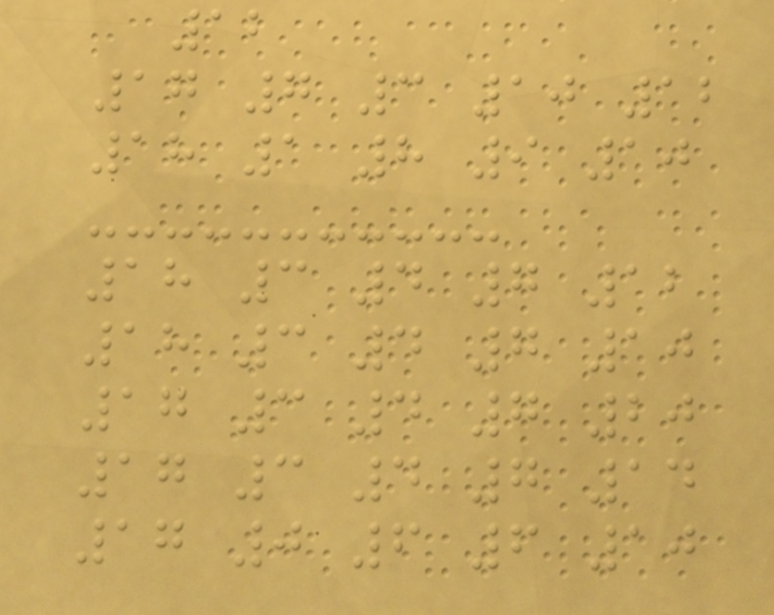12
17 7 3 10 12
18 1 8 9 10
18 3 4 7 12
18 3 4 7 10
17 3 4 7 20
17 3 4 7 14
17 0 6 6 10
